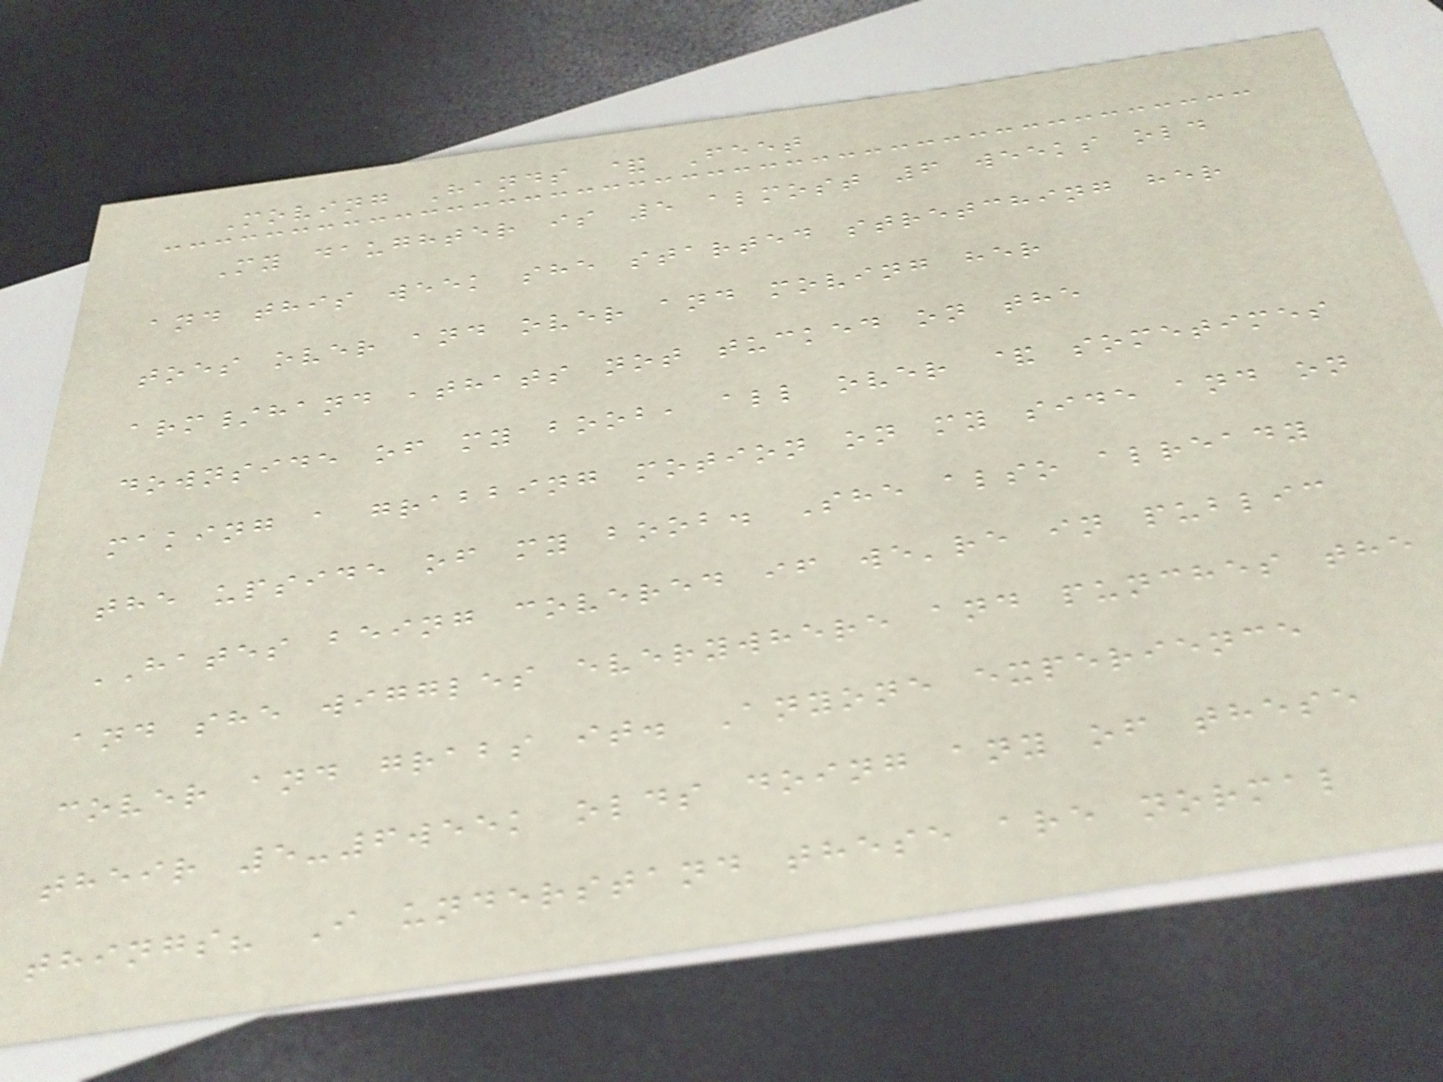Moving Hands & Feet
My daughter is 5 almost 6 weeks old
and this week she started stretching her
toes over and over and moving her
arm/hand ,thats not tucked on the
downside of my boob, all over & sometimes
making a grabbing motion on my side and on
the upside of my boob. She also already
HATES being covered if we're in public
and she wiggles everywhere and punches the
cover and grabs it. Anyone experience
their 5-6week olds doing any of these
things? I understand these are normal
